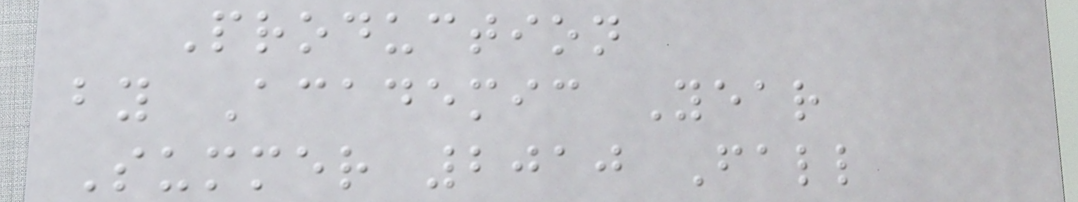Production
by Academic Year
Summer 2010 Fall
